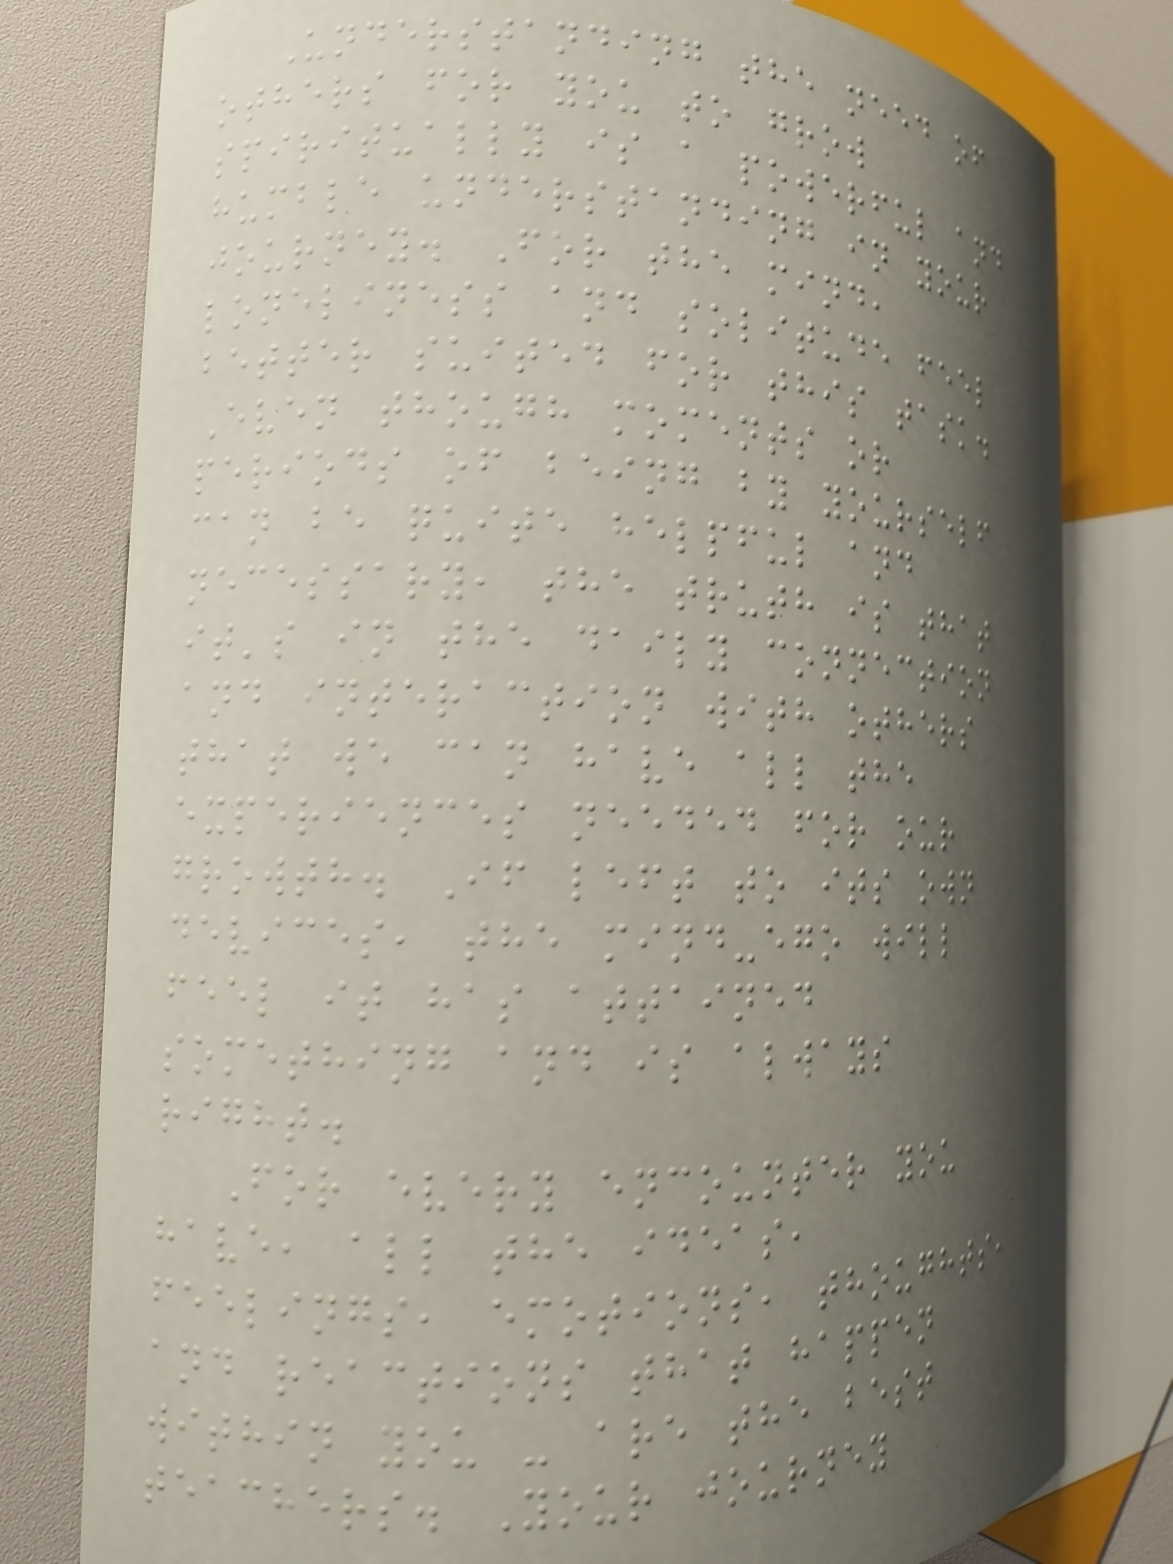Understanding the need of
others for you to grow
spiritually is a powerful and
humble understanding in your
journey. For the mind,
loneliness and solitude feel
better suited for this task.
Even though moments or
periods of being by yourself
can be quite helpful and
necessary, the truth is that
it's in the daily connection
and interaction with others
that we can have all the
experiences needed for our
growth. If left to its own
devices, the mind-ego will
feel it has attained
something and is always
right.
For every encounter you
have, all the ideas,
feelings, emotions, thoughts,
and reactions that happen
within you - are the best
teachers. Your journey
